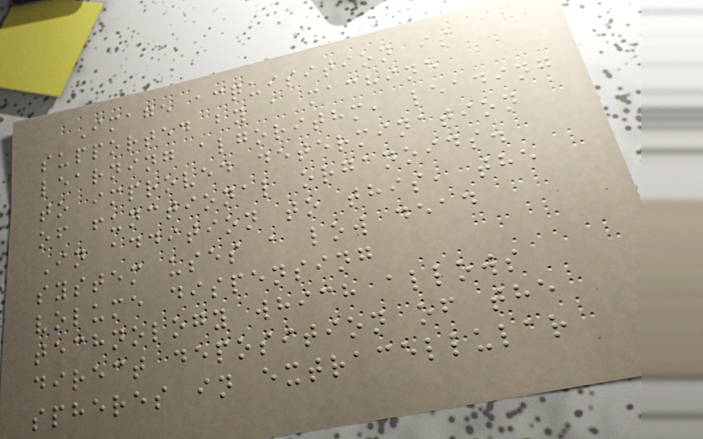Image acquisition is
supported by a machine
learning algorithm, leading
to improved determination
of functional organoids.
In addition to this, the
system uses a low dead
volume dispensing
technology which allows
direct deposition of the
spheres in extracellular
